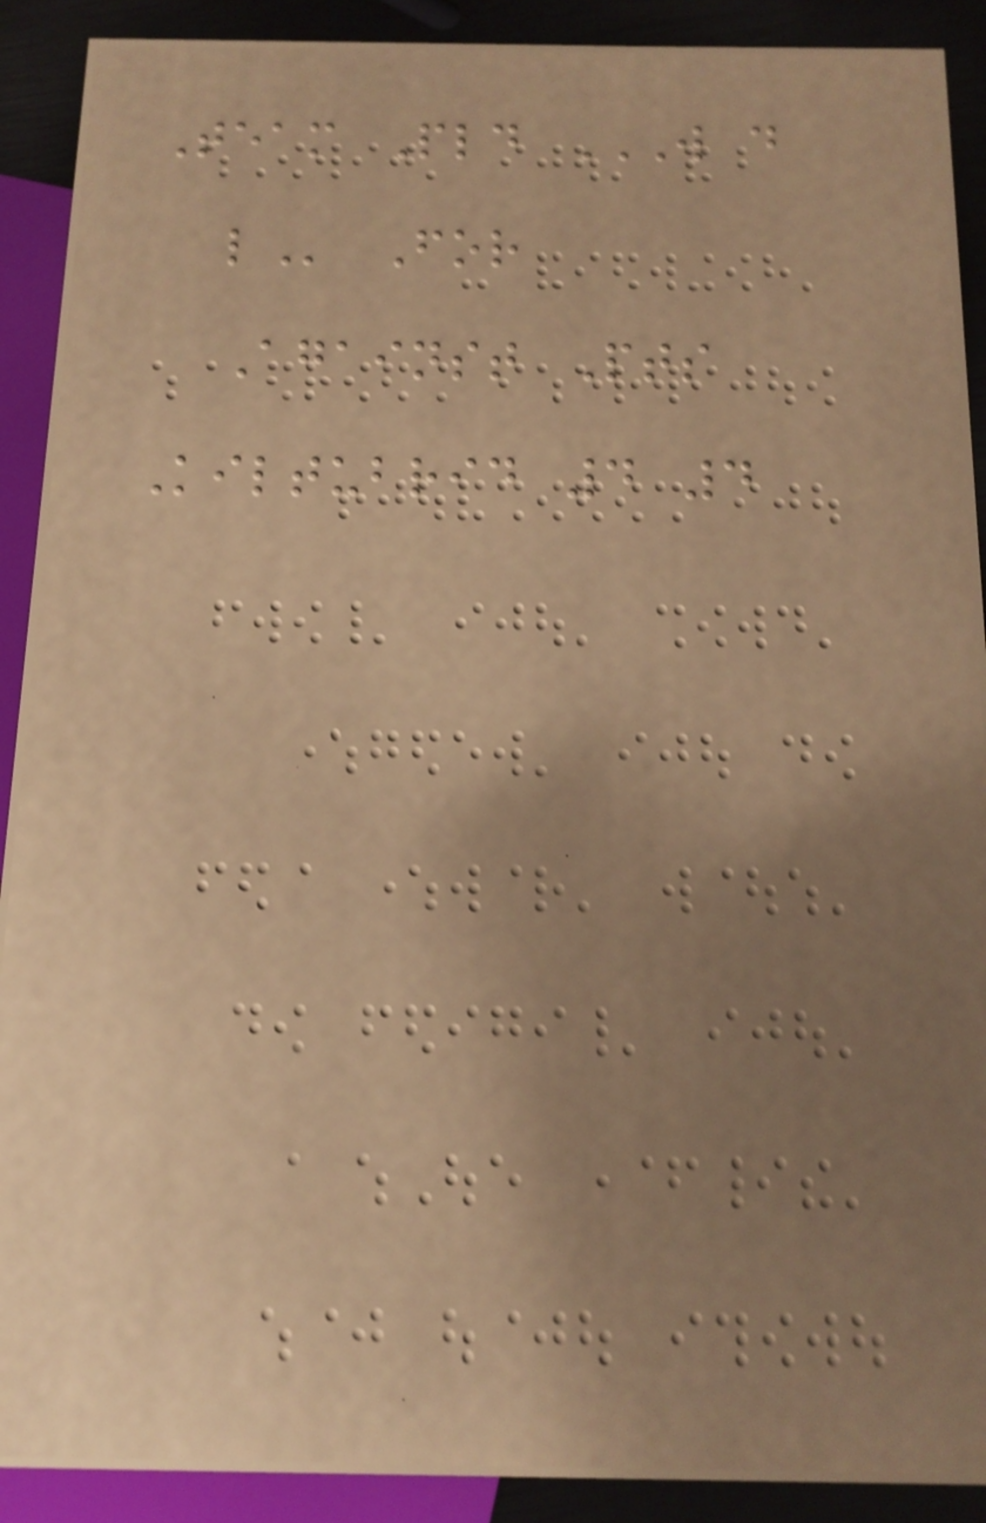Team Pld W D
L For
Against Pts
Kiltubrid 4 4
